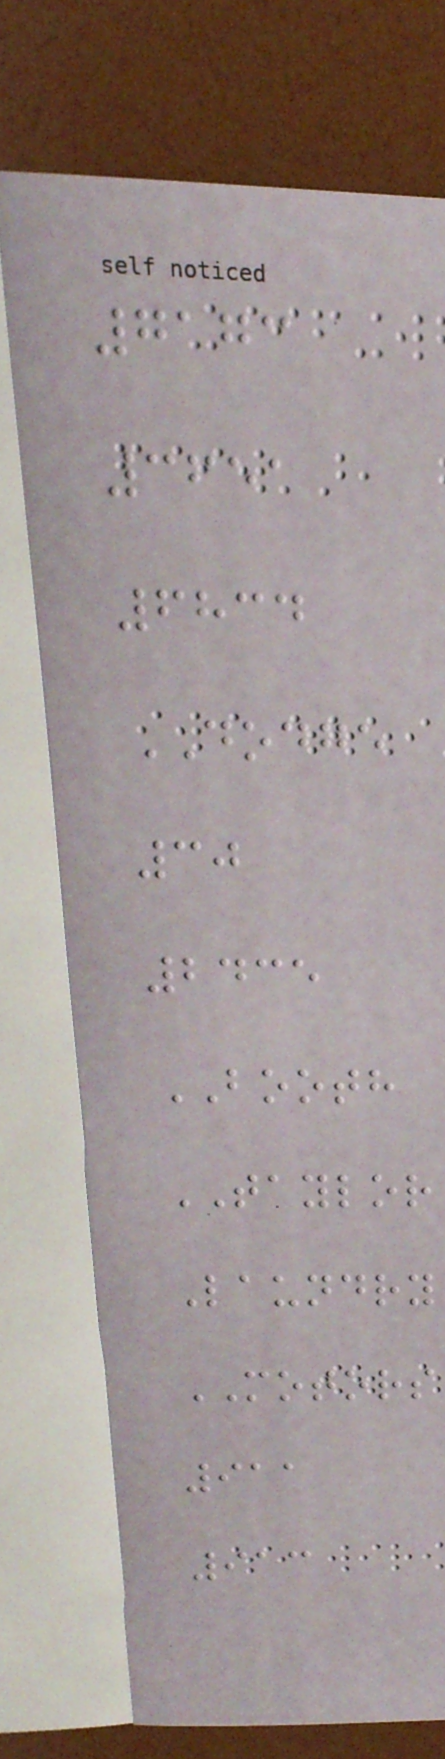7173
3651
6834
DODGE
30
2435
BOOTH
TAYLOR
Laundry
MOTORS
911
913
